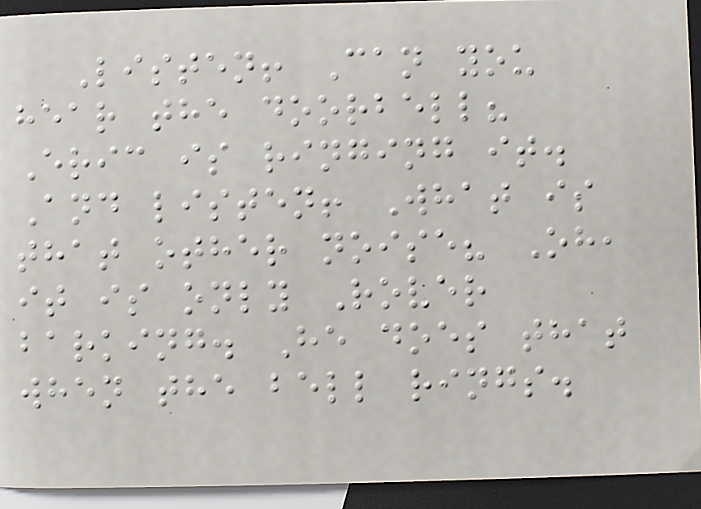Listen! Can you
hear the doorbell?
Eric is ringing it.
And listen! What is
that other noise? Oh,
it is only Rover
barking. He does that
when the bell rings.
